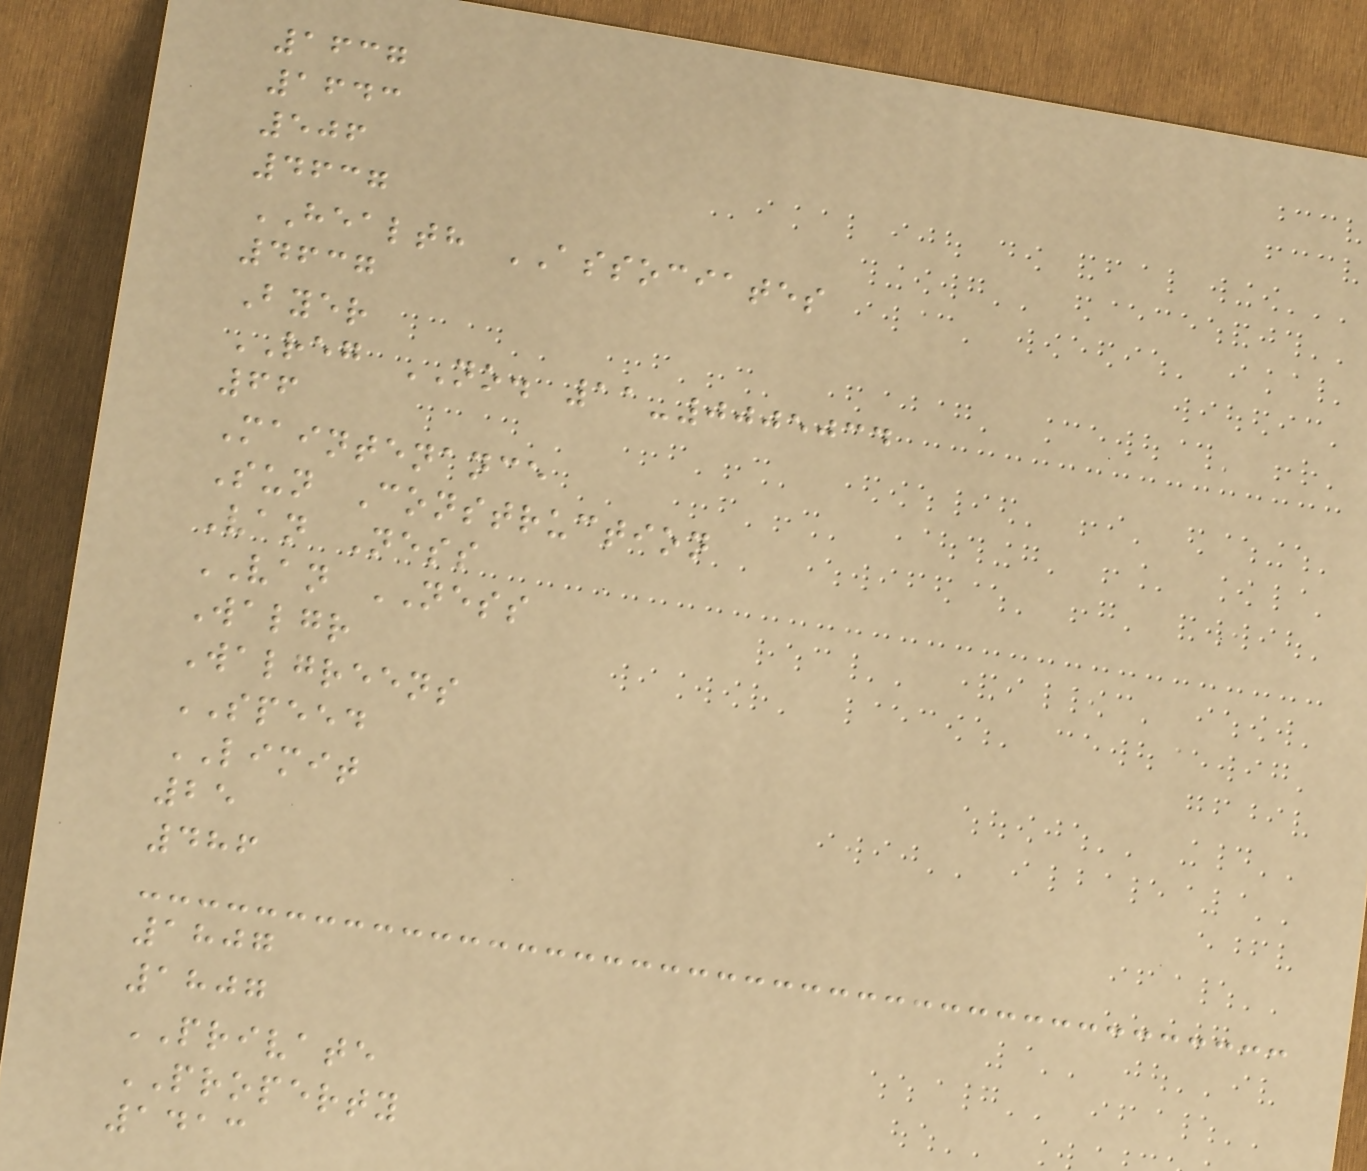1637
1643
506
4637
HEALTH ASSOCIATES
4637
Byer
REG NO. 11-0005034
66
Maintenance
Sun Construction
Van Ness
VAN NESS
Walgr
Walgreens
SPEED
LIMIT
25
486
1807
1807
PRIVATE
PROPERTY
1413
